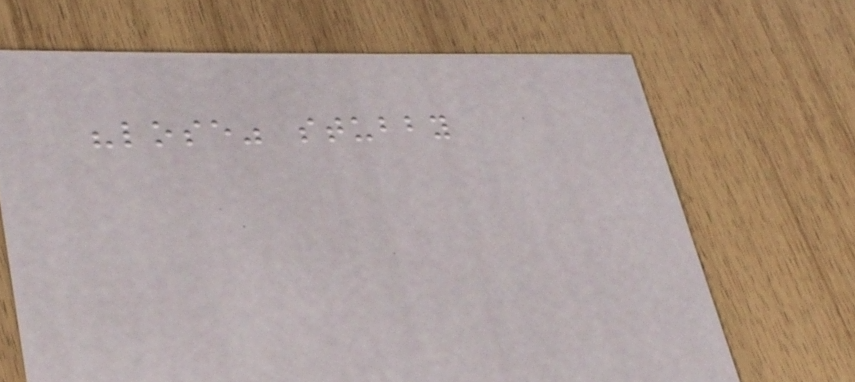"lose" stubby
